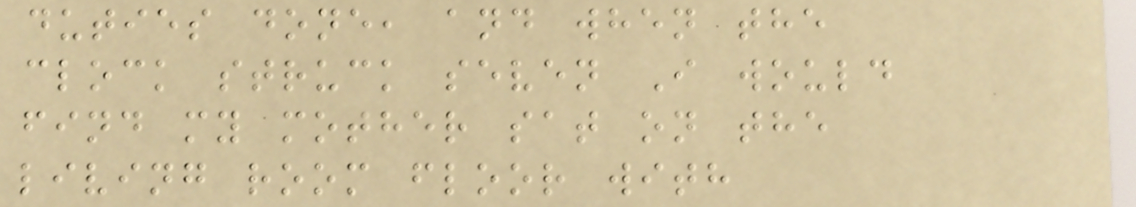duties done, and when the
clock struck seven I would
find my mother sat on the
living room floor with
